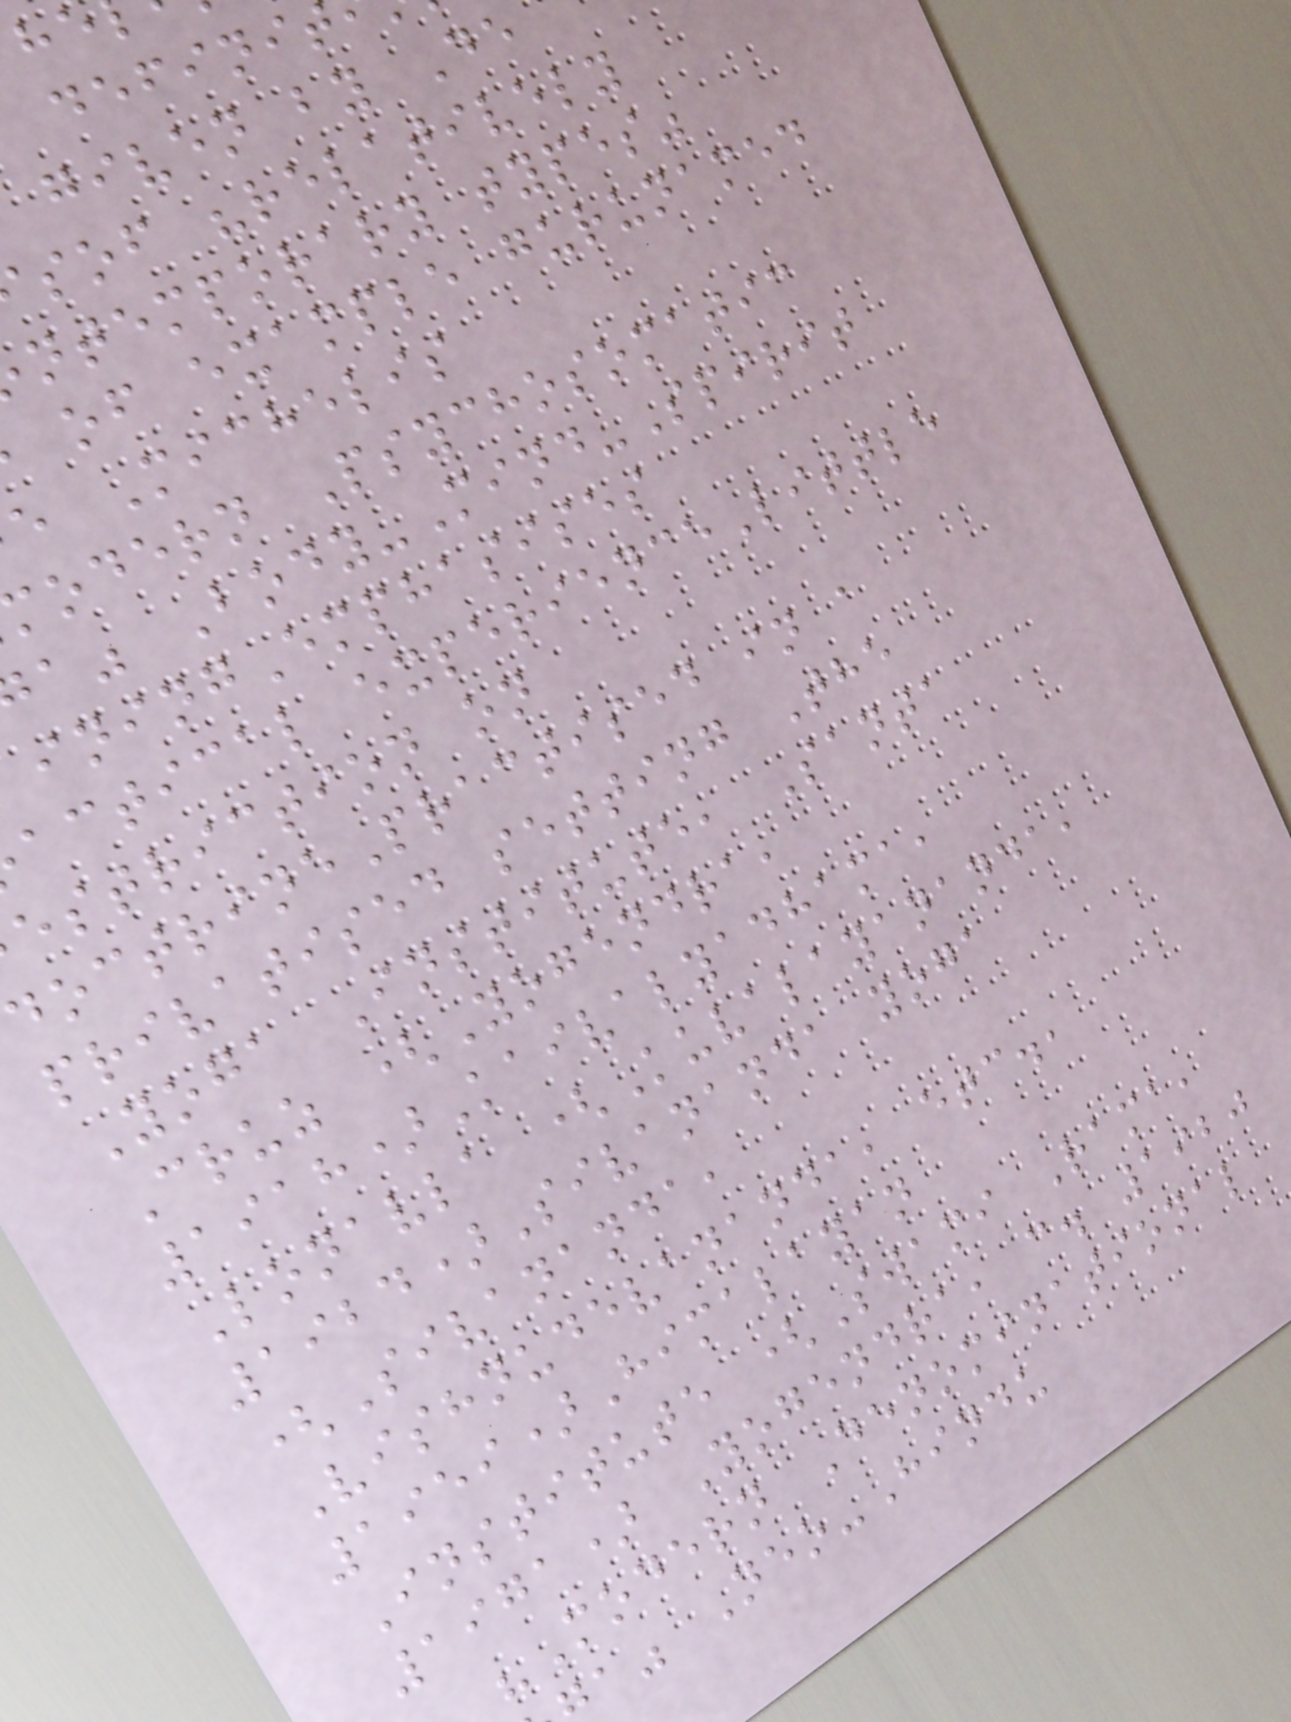definit
given by De
sof "relatively
ntemporary types"
of example gurunamed
e Michelis
odern Psychosomatic
a" Body-Mind-Spirit
iningEmphasises
actical experienceLittle
estriction on
doctrinePractised in a
privatised setting The
Yoga Institute, Santa
Cruz (Yogendra,
1918)Kaivalyadhama,
Lonavla (Kuvalayananda,
1924)Sivananda yoga
(Sivananda,
Vishnudevananda, etc.,
1959)Himalayan
Institute (Swami Rama,
1971) Yogendra, c. 1920
"Modern Denominational
a" Neo-Hindu
